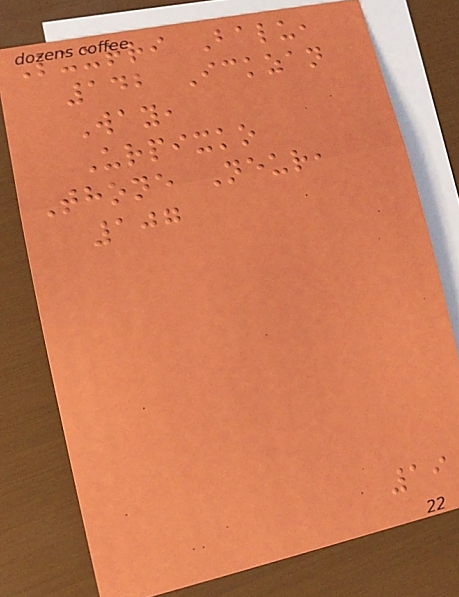Luurri Balu,
142 Ickzan
Way,
Urpixko
Thone Neur,
107
19
